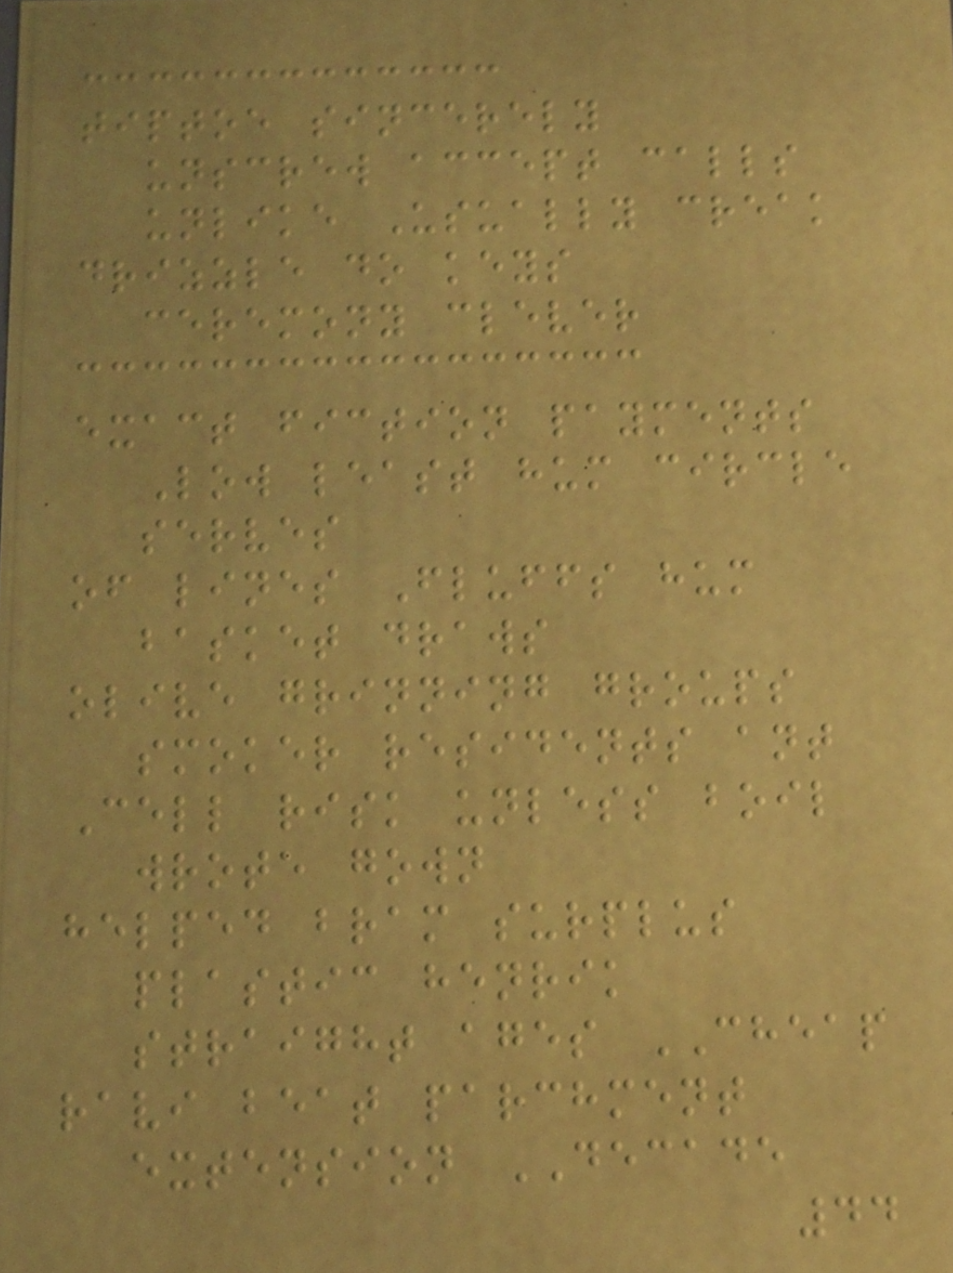tiptoe sincerely
unscrew accept calls
unlike Usually creak
drizzle do keys
ceremony clever
exact fiction payments
Low least hum circle
serves
of lines Fluffs hum
basket draws
olive grinning groups
smoker residents ant
Cell risk unless boil
wrote gown
helped bram surplus
plastic henrik
straight ages CHEAP
ravi beat parchment
extension DECADE
44
